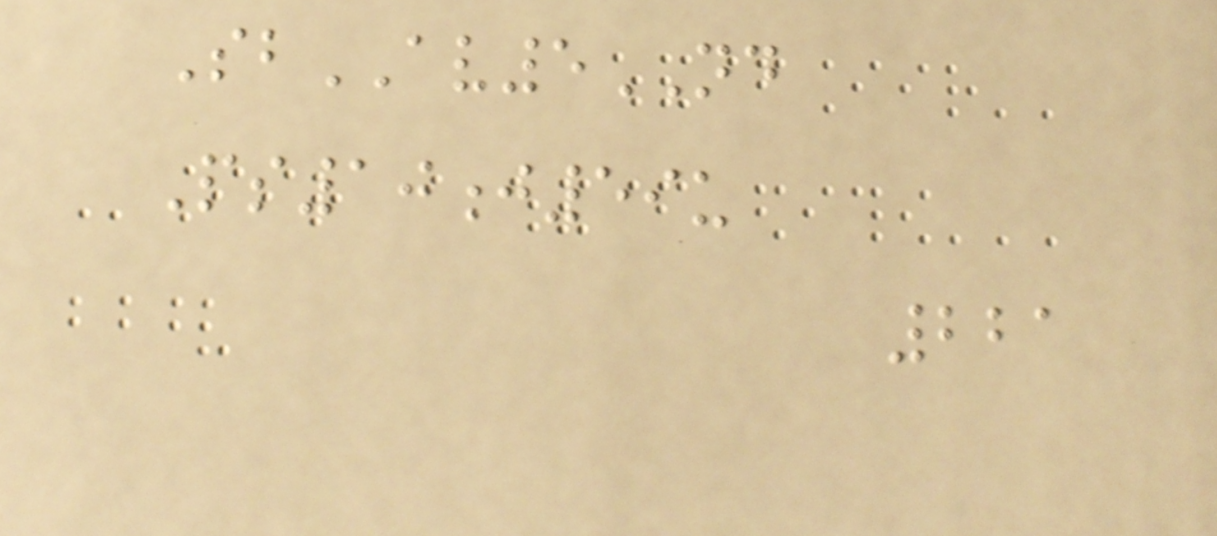SbAV5ND
Ps10j59u
221
